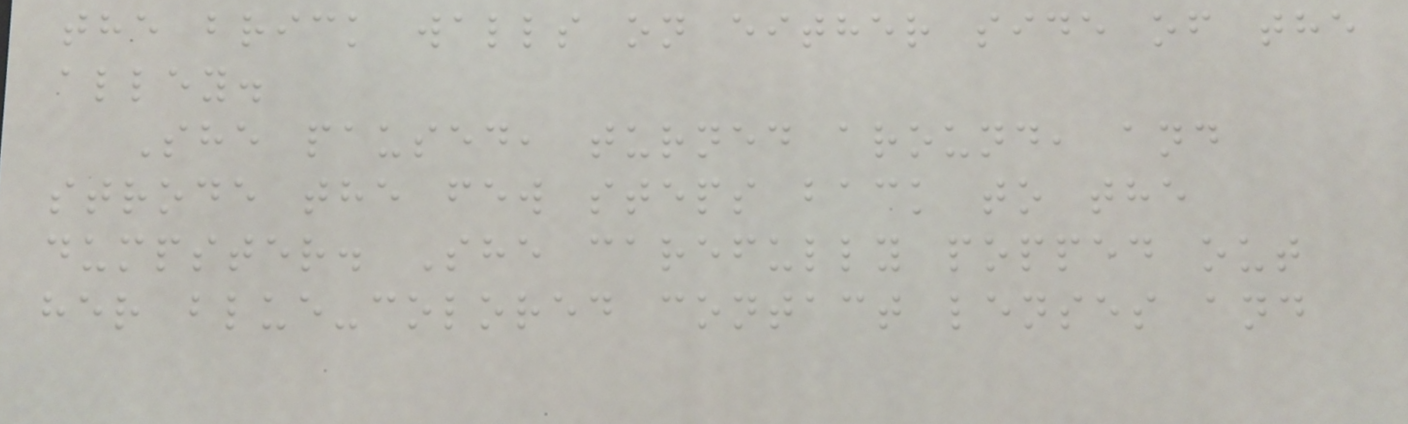the brick walls on either side of the
alley.
She paused, turned around, and
strode the few steps back to the
dumpster. She carefully popped out
her blue-colored contact lenses and
